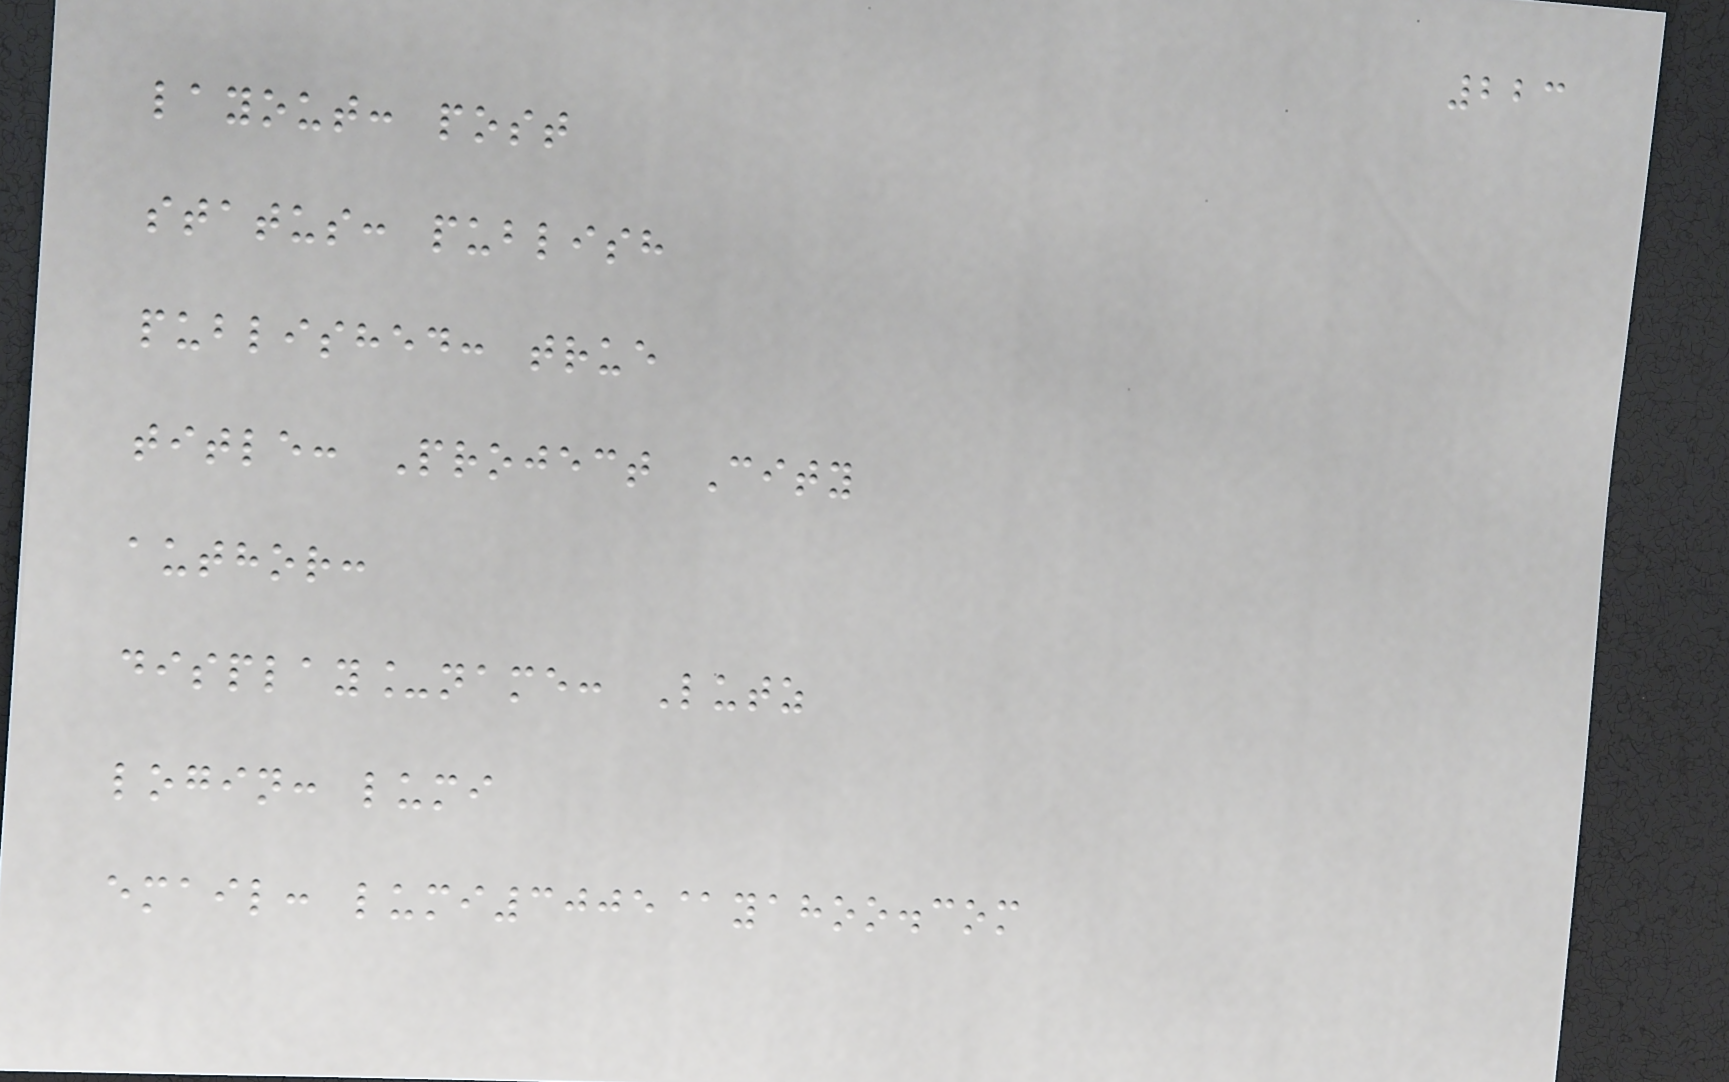223
layout: post
status: publish
published: true
title: Project City
author:
display_name: Lutz
login: lumi
email: lumi3005@yahoo.com
